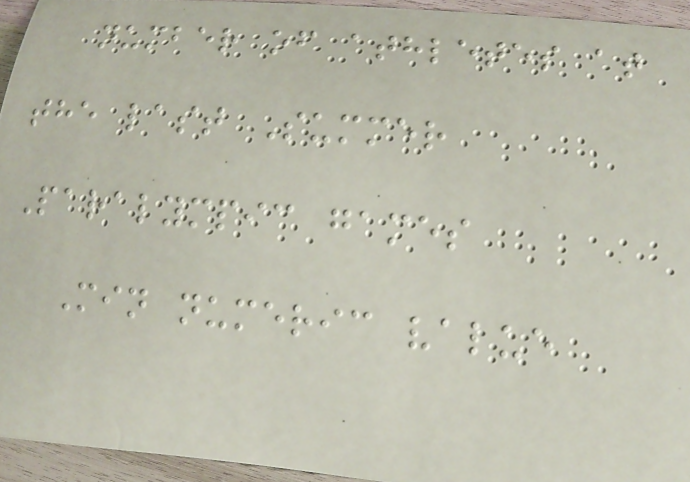number of athletes at
the last Summer
Paralympic games
Min numeric value
